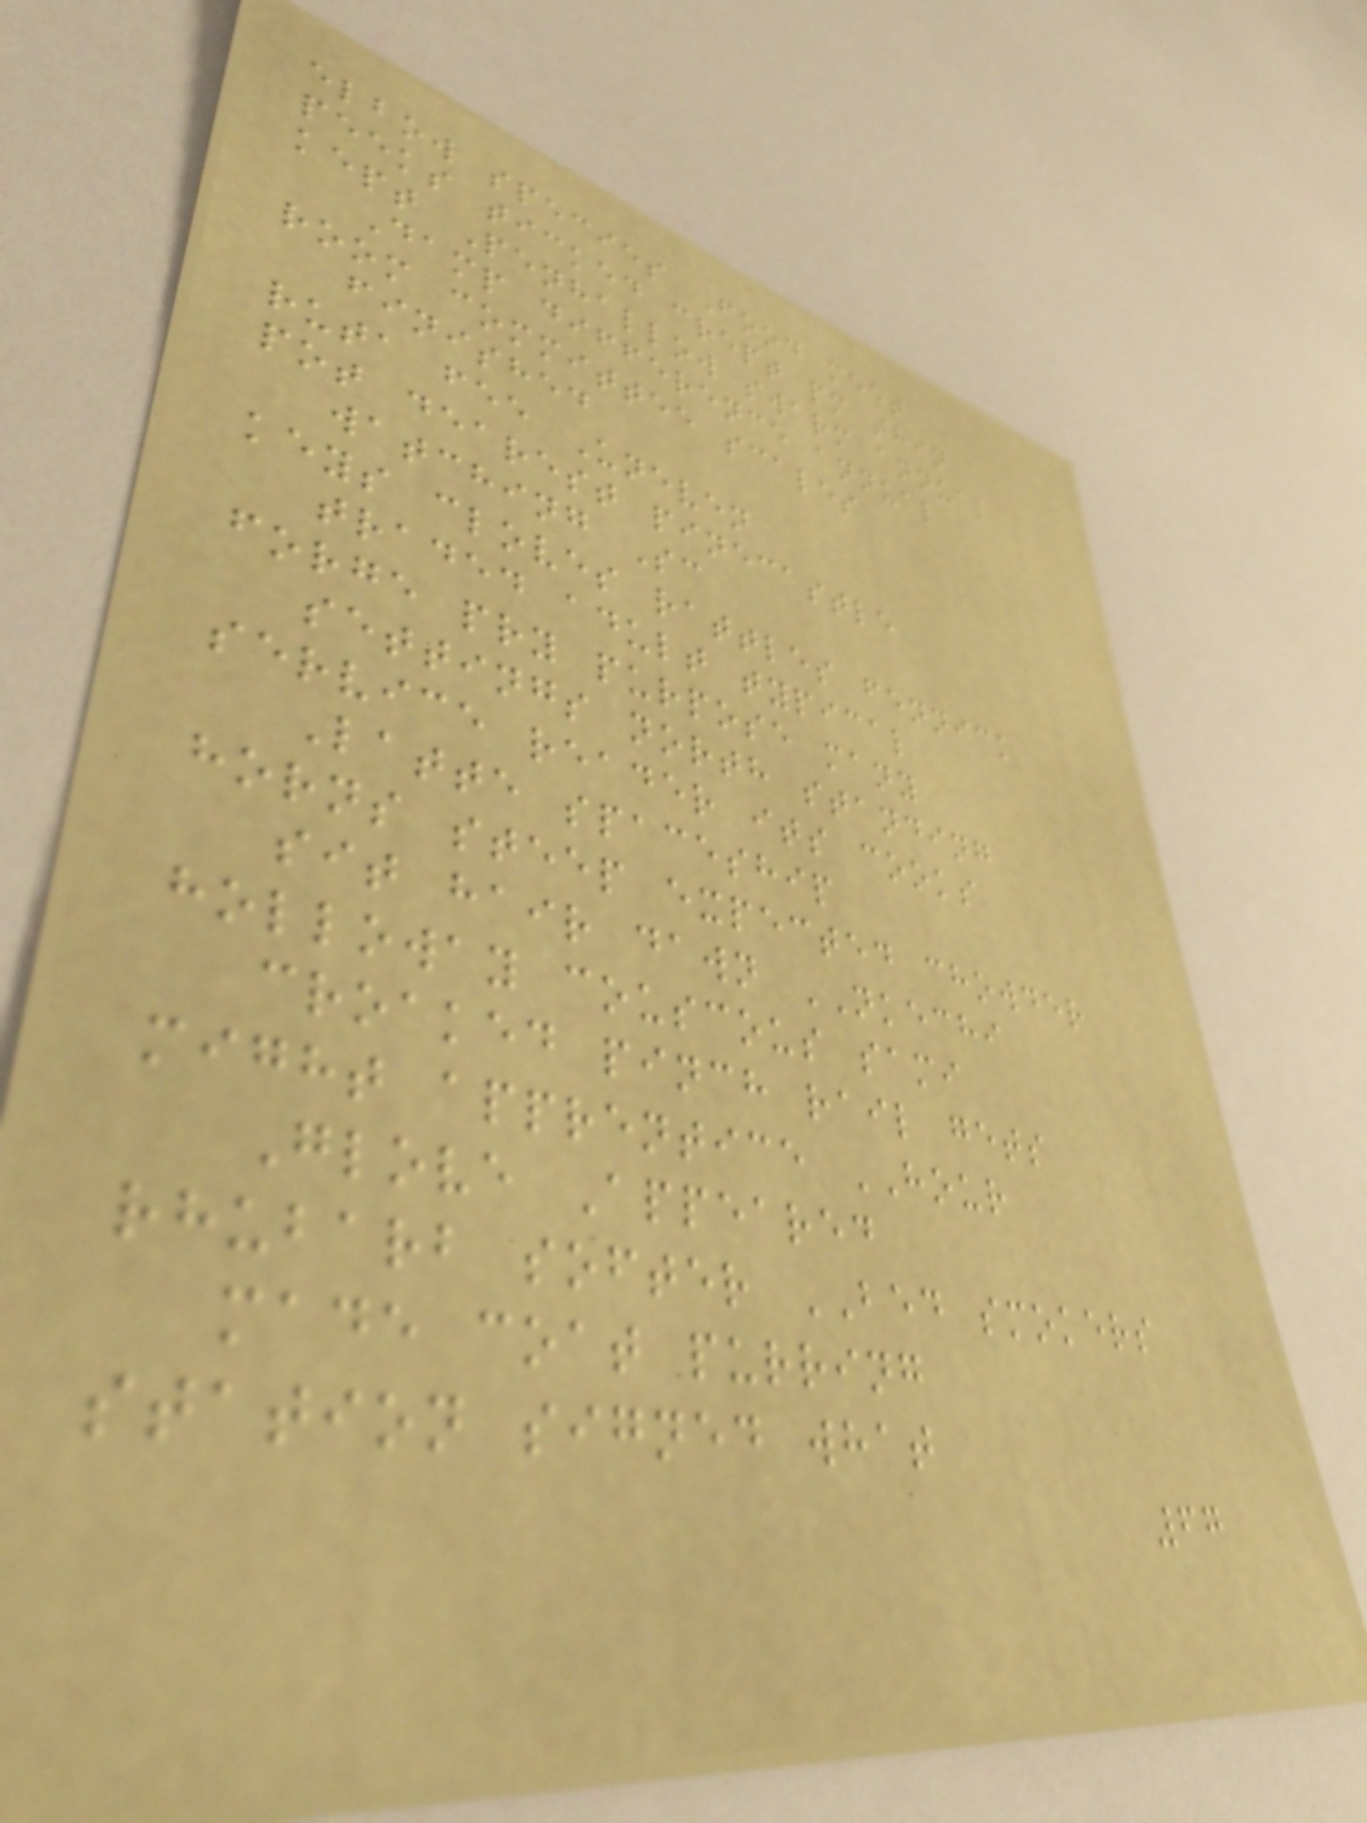elbow species Food meet
peeks ticked crept pm thin
kept Penhallow swarm annual
Damp difference annual
room committee scales
finished
ruta fee Uneven
pot dearest pinecastle
watching Sc
keys cloves rattles fennick
traded adult typical
forge pry purpose many
settings north standing
service reader its cooks
Latte spaceship
horns steep expected chowder
sit hair dawn NKECHI
holloway couscous sami
croaked pinch rail gets
might apprentice HOUR
Glove Appeared
rhubarb softer BED smokers
made coat purring
station signed what
67
